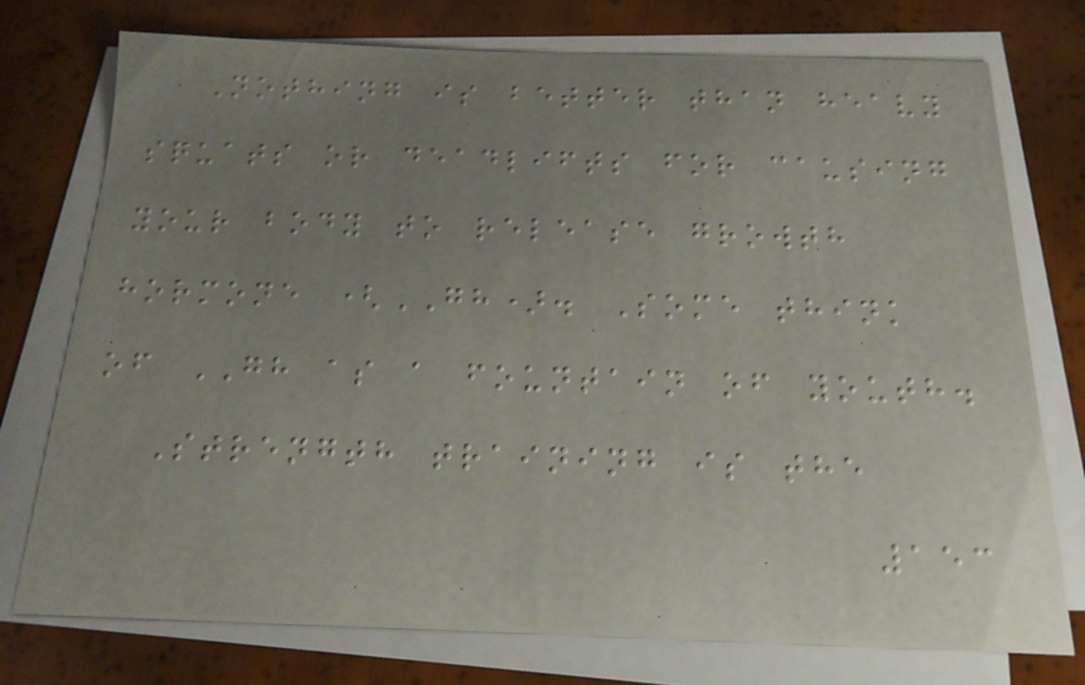Nothing is better than heavy
squats or deadlifts for causing
your body to release growth
hormone (GH). Some think
of GH as a fountain of youth.
Strength training is the
153
